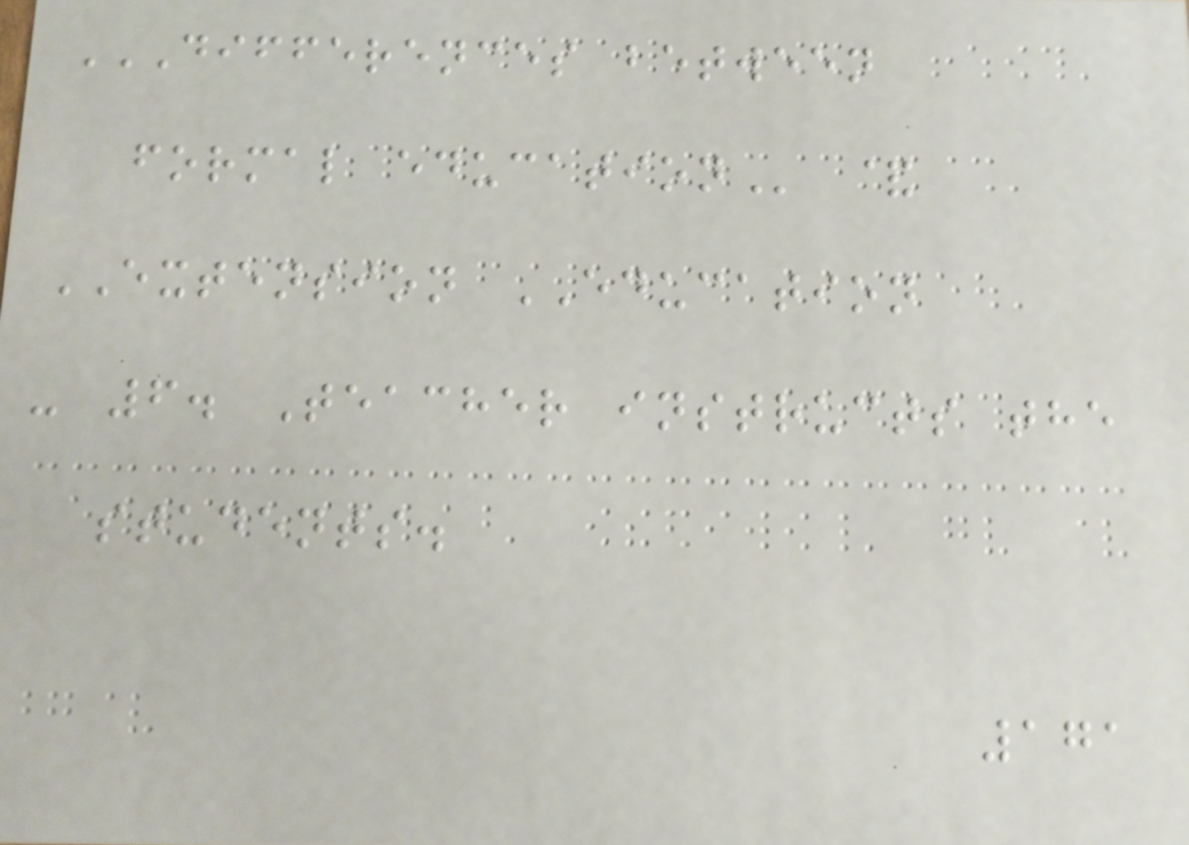DIFFERENCES BETWEEN
FORMAL EDUCATION &
EXTENSION EDUCATION
- 6. Teacher instructs the
students.
171
